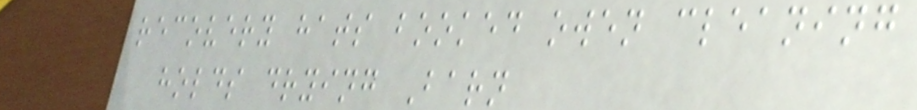recovery hats booked owen cleaning
holds drying Barn
